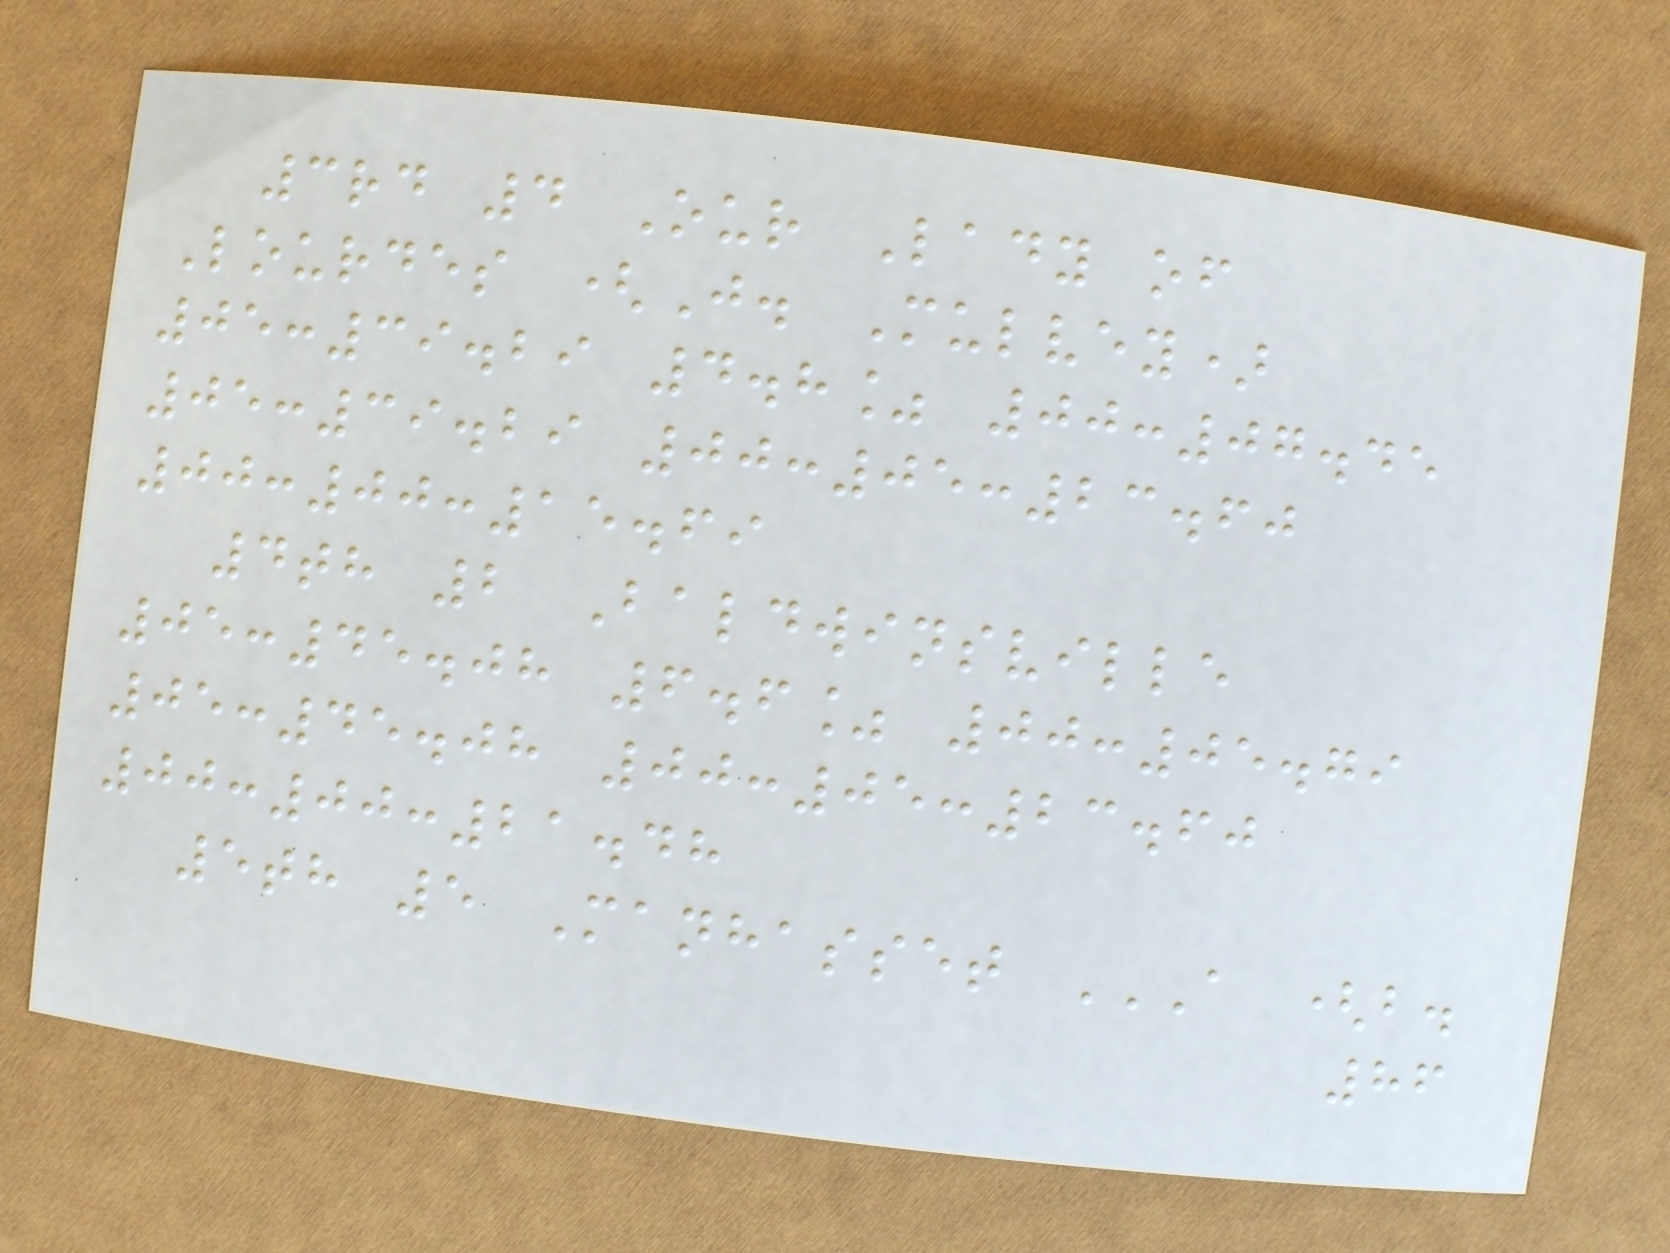3rd 4 Our Lady of
Lourdes (J. Mulvey)
05:39.29 4.8% 00:07.45
05:39.29 00:05:23.60
00:00:15.69
4th 2 Baldwinsville
05:45.08 6.6% 00:05.79
05:45.08 00:05:23.60
00:00:21.48
5th 5 Manhasset A (B.
86
